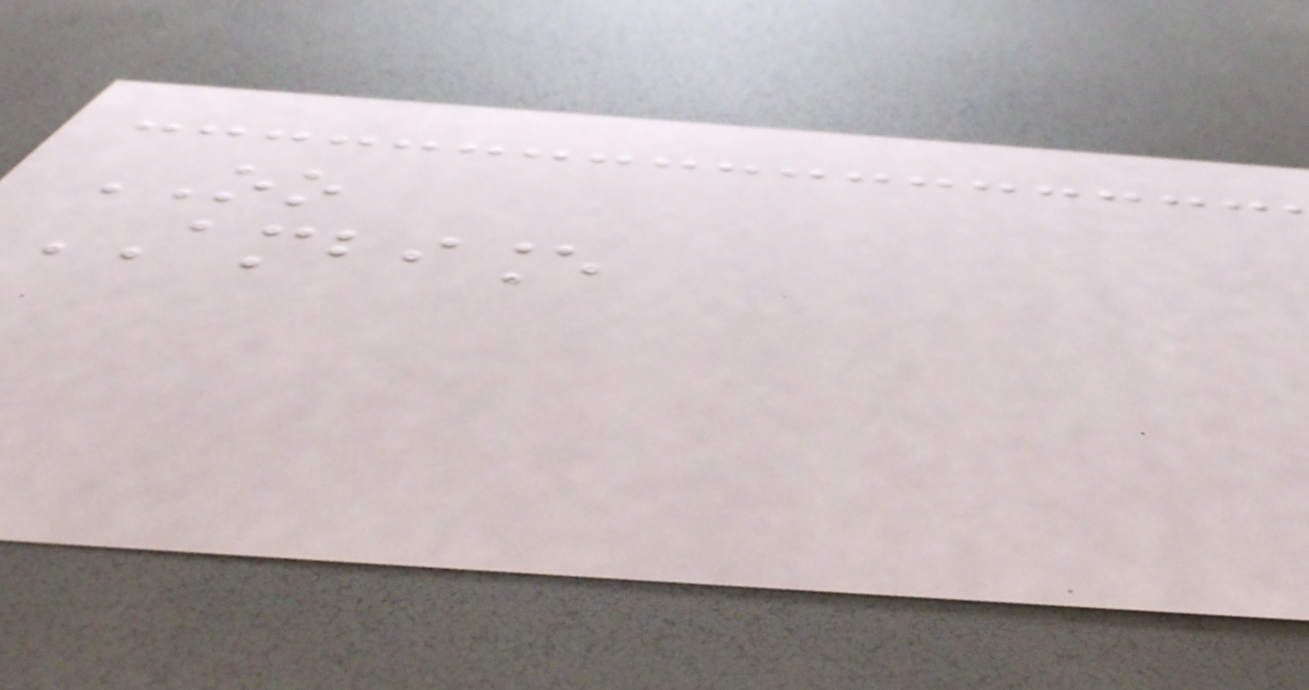OO
AMBIANCE
